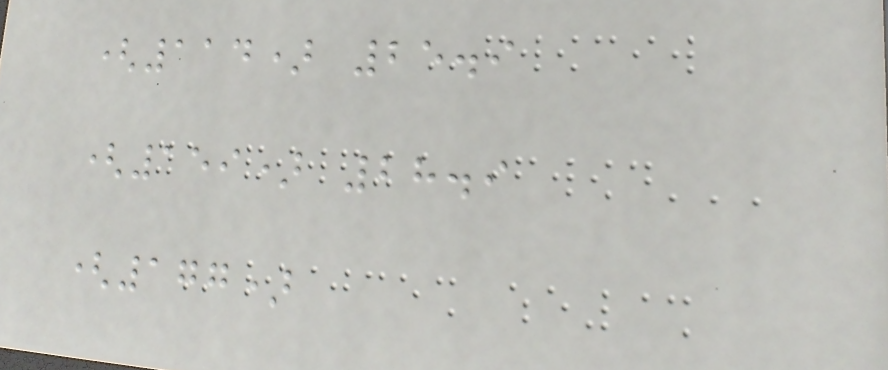(114) 25.9
(159) 28.9
(177)
